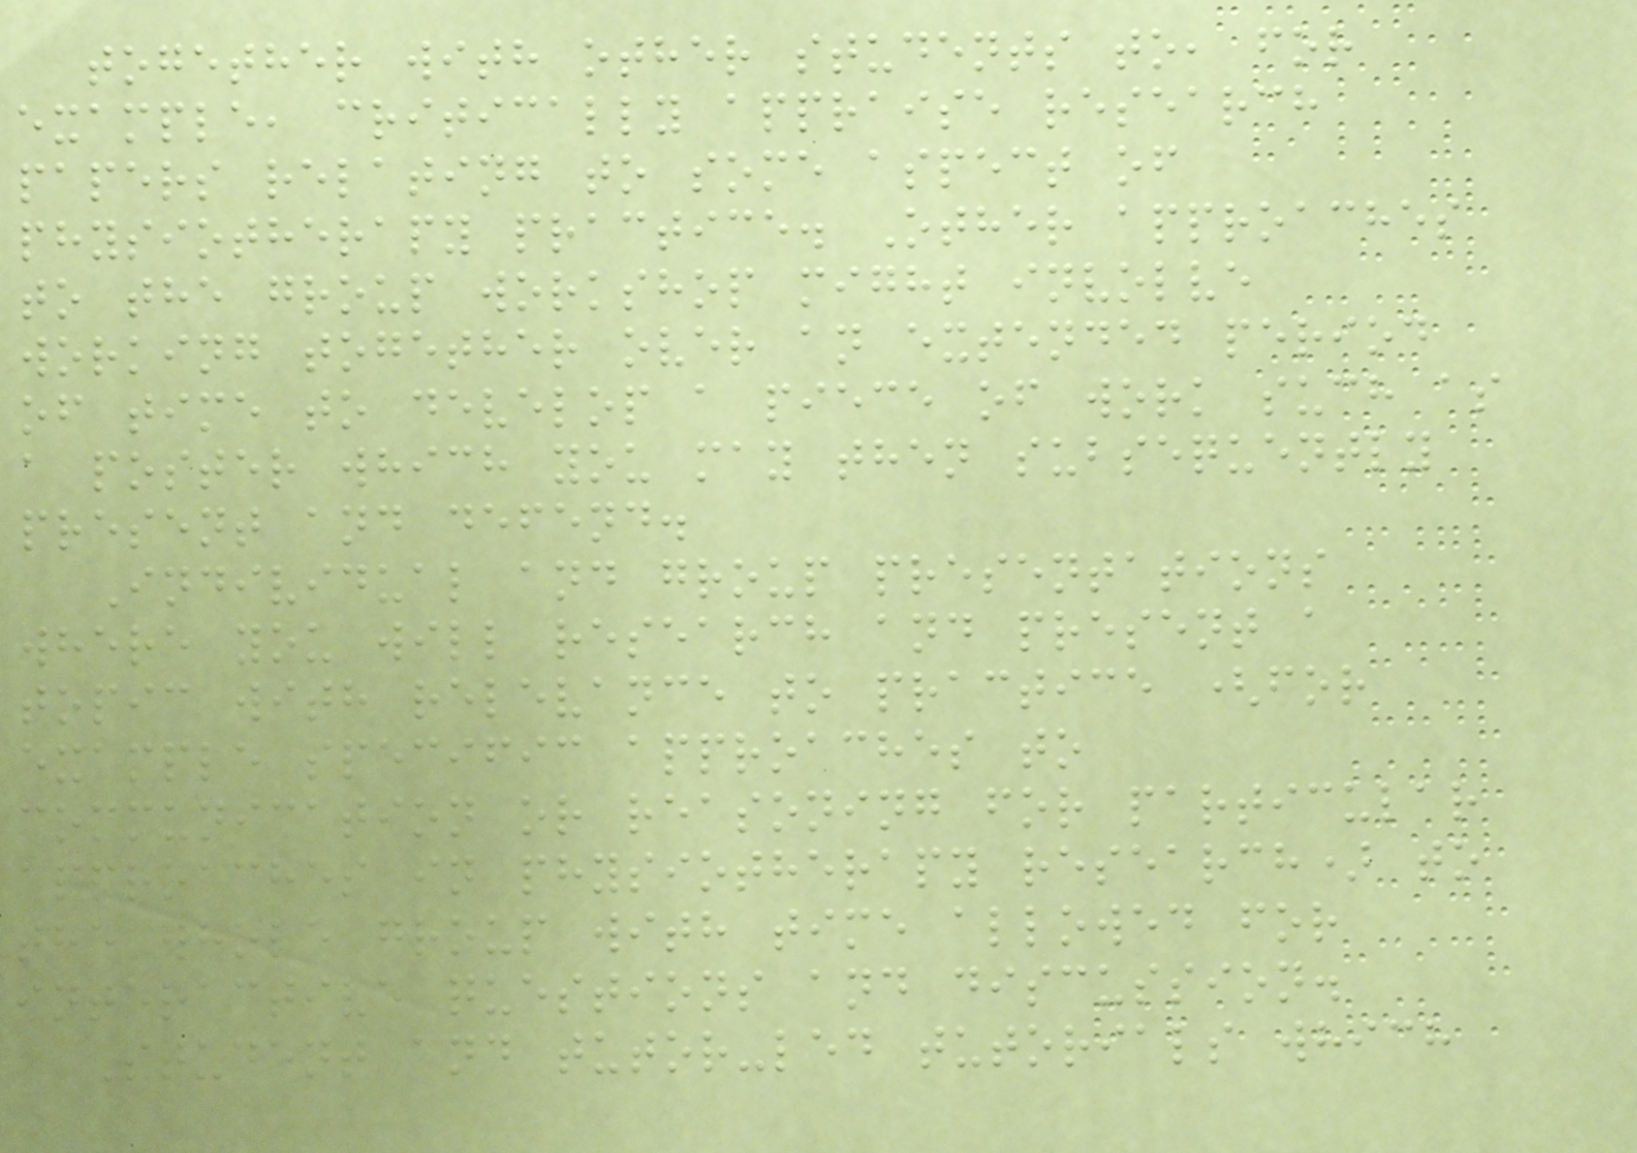together with other students to, for
example, critically appraise research
papers relating to some aspect of
physiotherapy practice. Other approaches
to the group workshop might involve
working together over an extended period
of time to develop a piece of work such as
a poster which you may then subsequently
present and defend.
Individual and group presentations
where you will research and present a
topic with relevance to practice (for
example specific approaches to
communication or reasoning for particular
approaches in physiotherapy research) to
the whole group with time allowed for
interactive questions and discussion.
Student and tutor-led tutorials which
